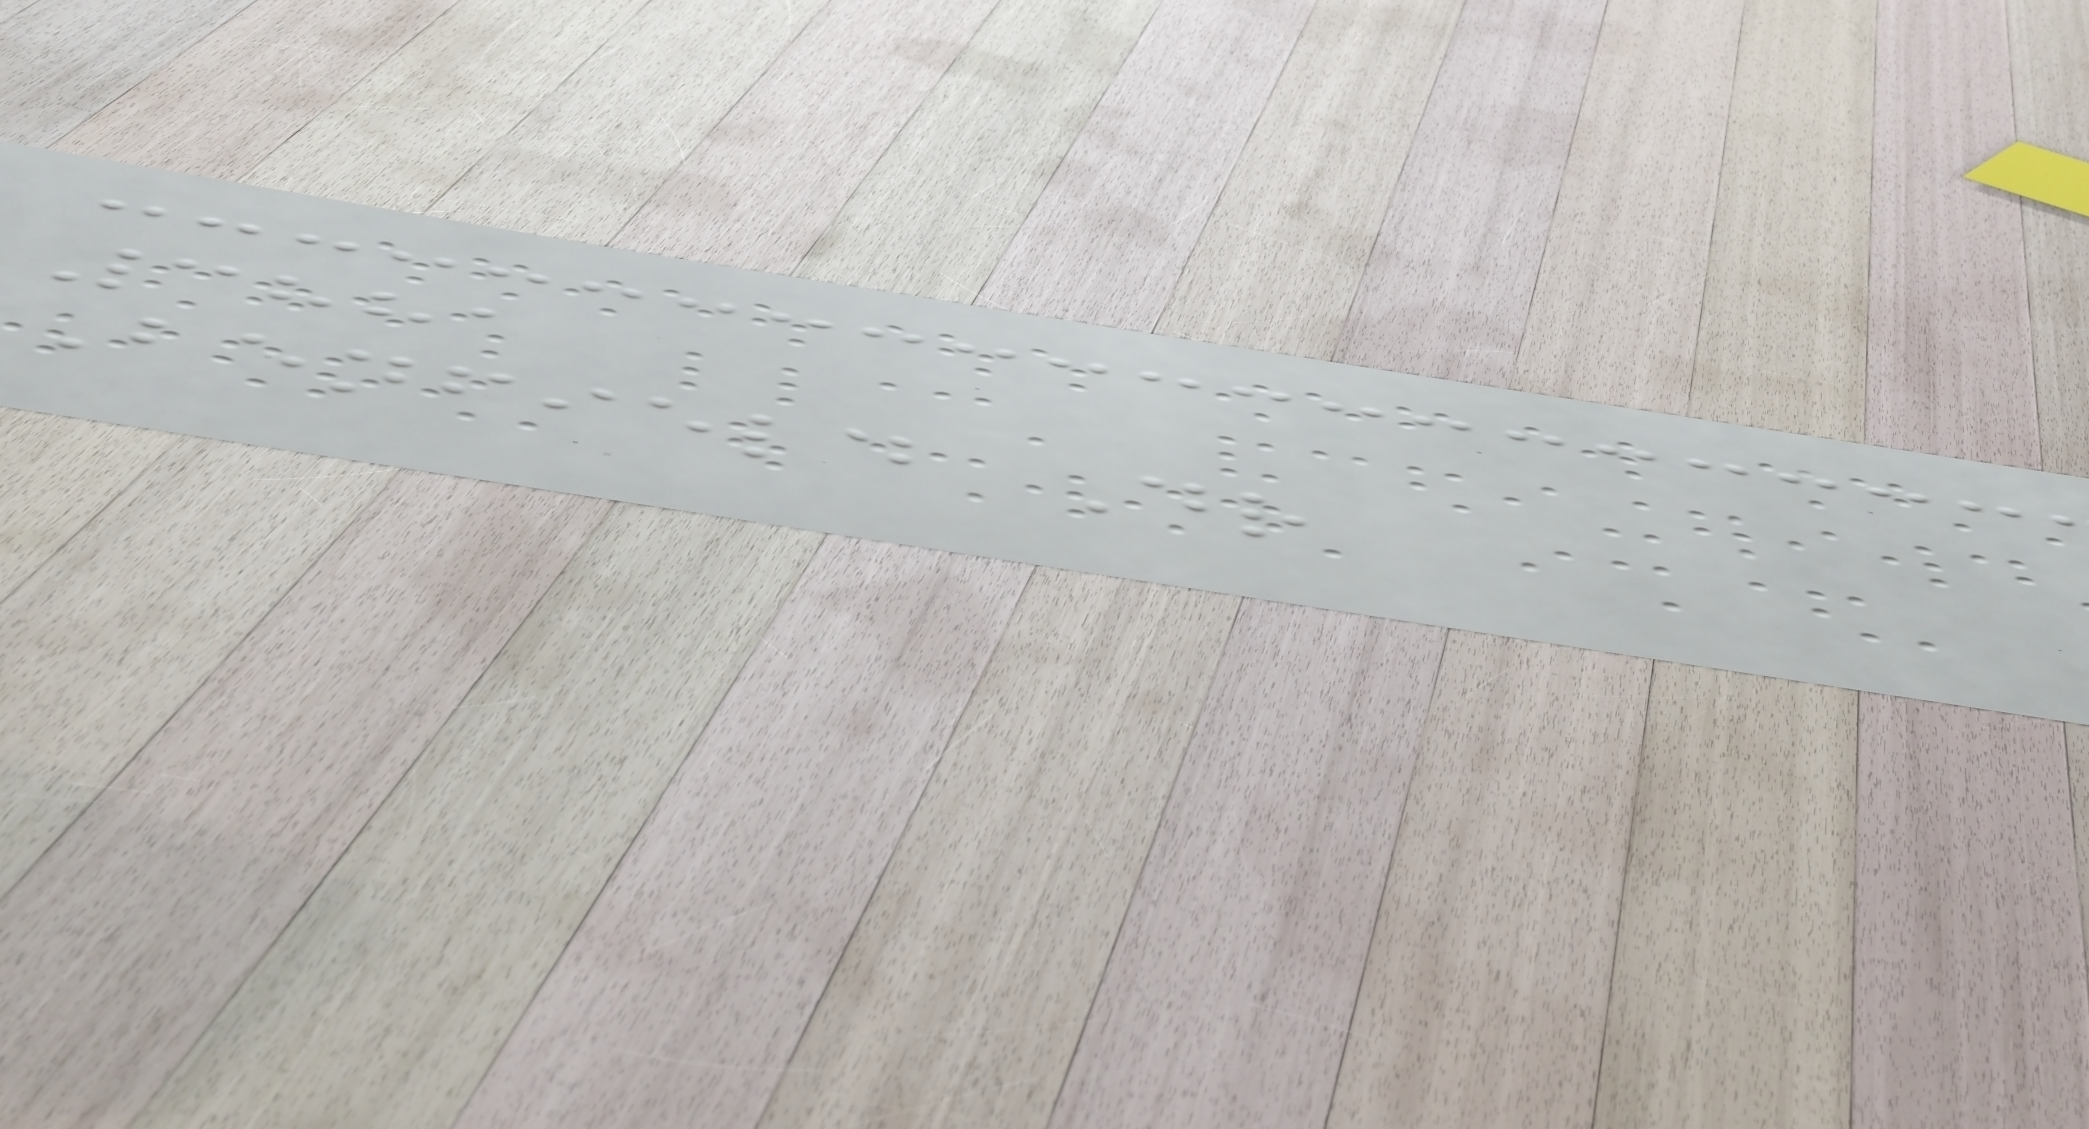3881
Benfield Dr
